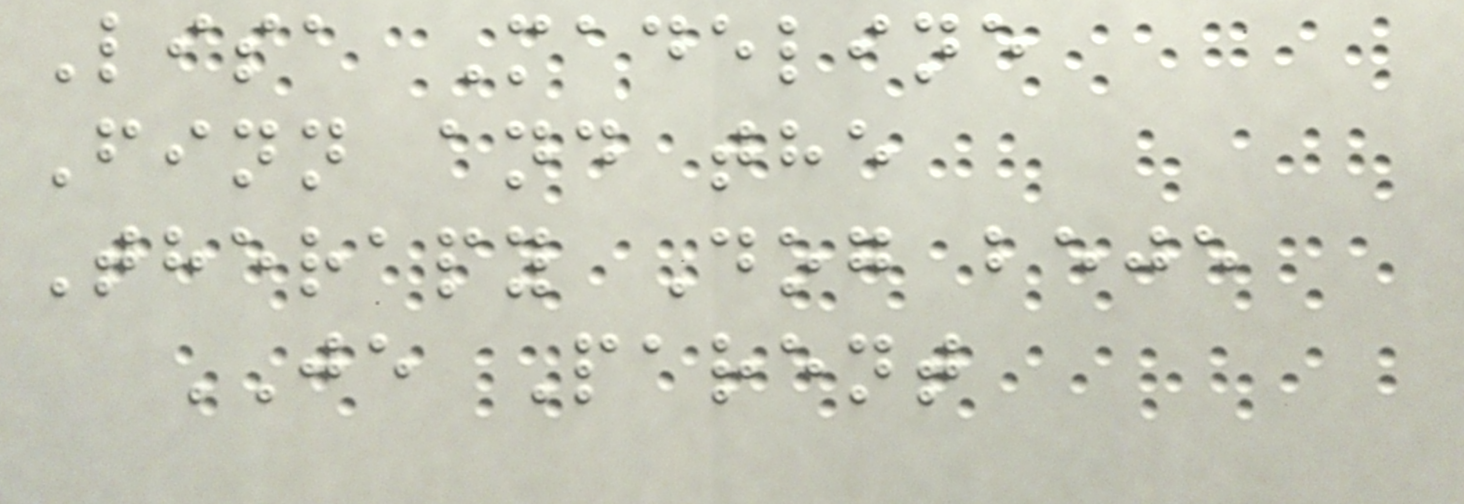Lisa Madeline
Finn and the
Therapy Dog beje
JE Parent
